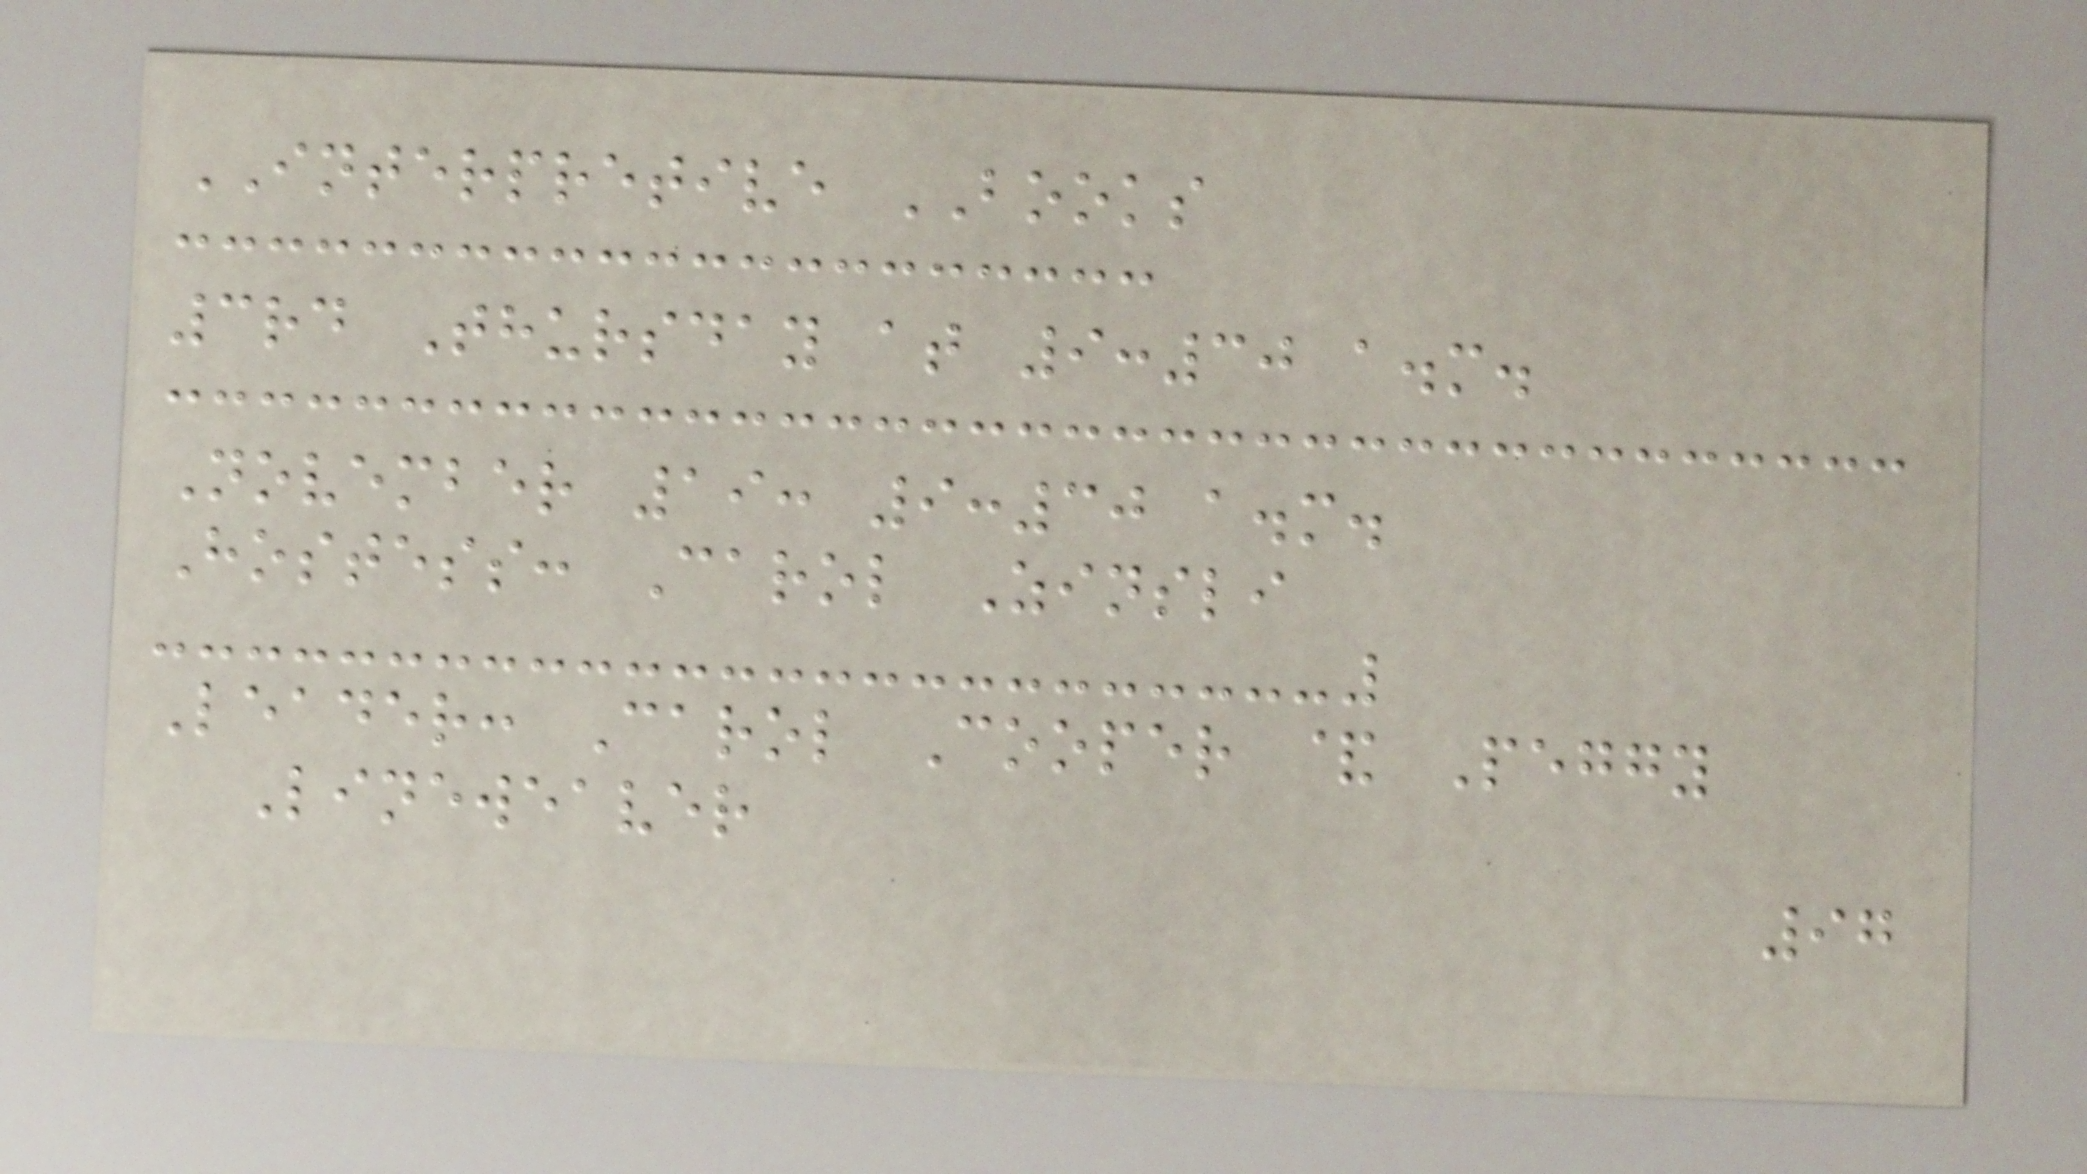INTERPRETIVE BOOKS
3rd Thursday at 9:30 a.m.
November 19: 9:30 a.m.
Hostess: Carol Zinsli
Leader: Carol Cooper & Peggy
Lineweaver
97
